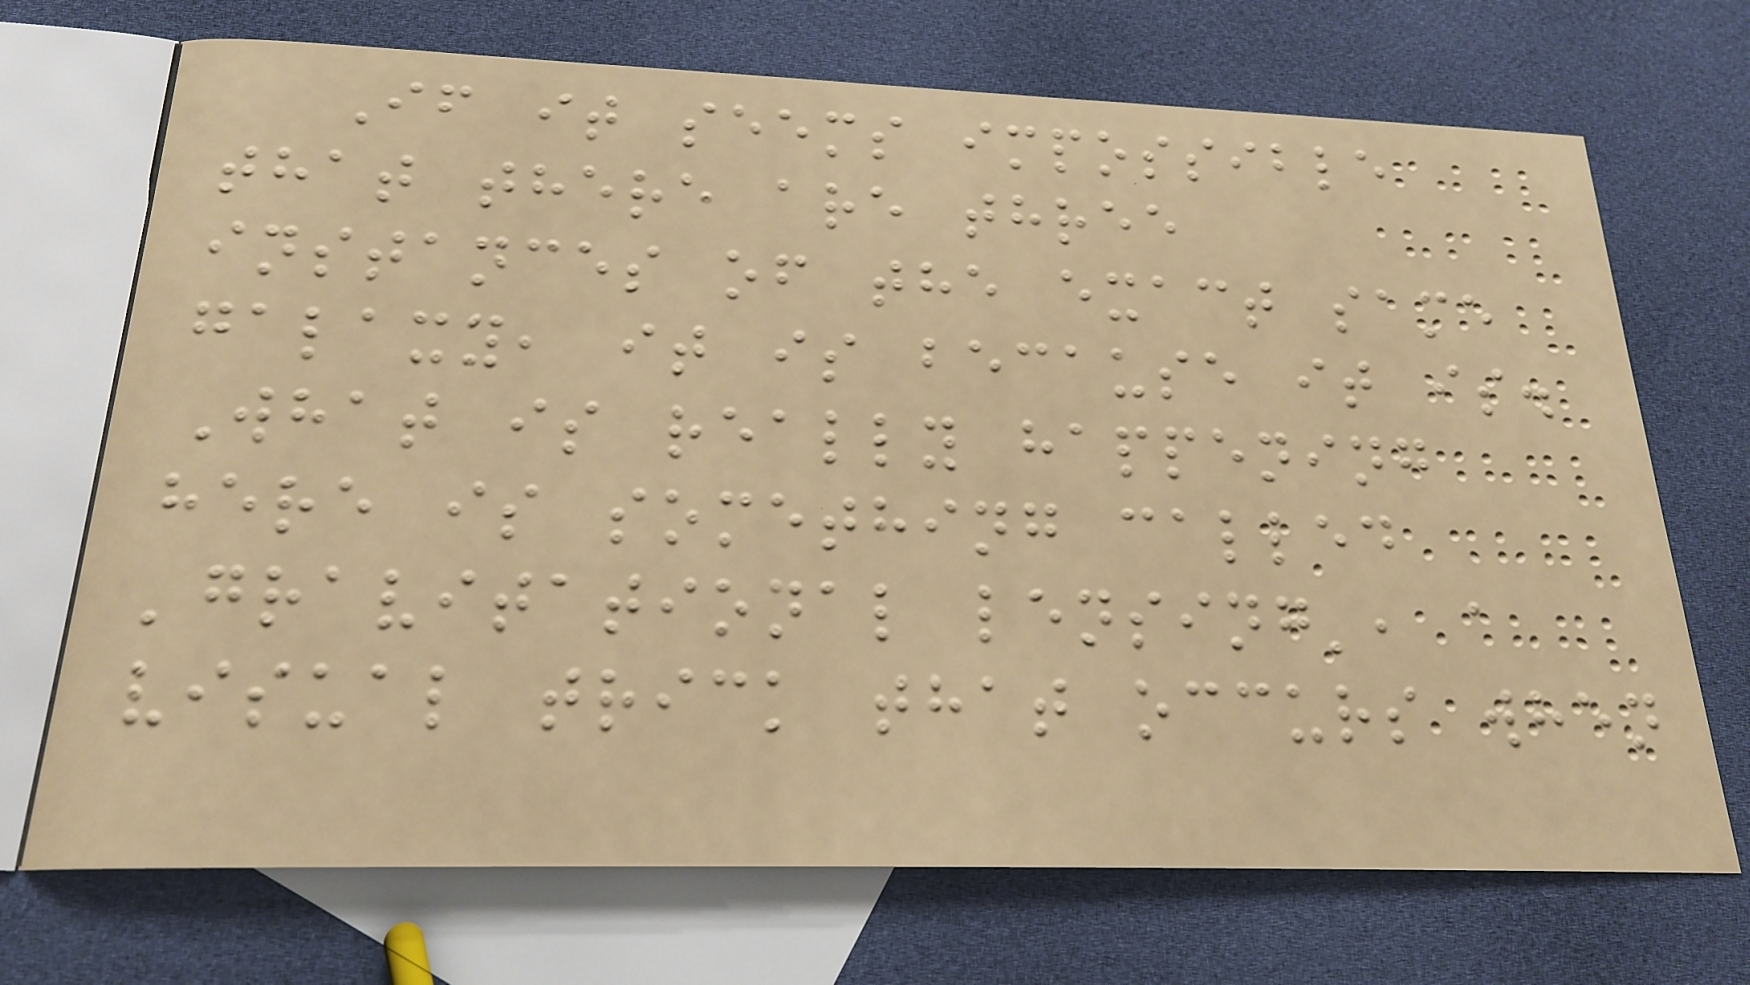If it seems impossible
that there are three
instances of the exact same
galaxy, it is because it is.
What is really happening
here is something called
'gravitational lensing', a
visual trick that occurs when
